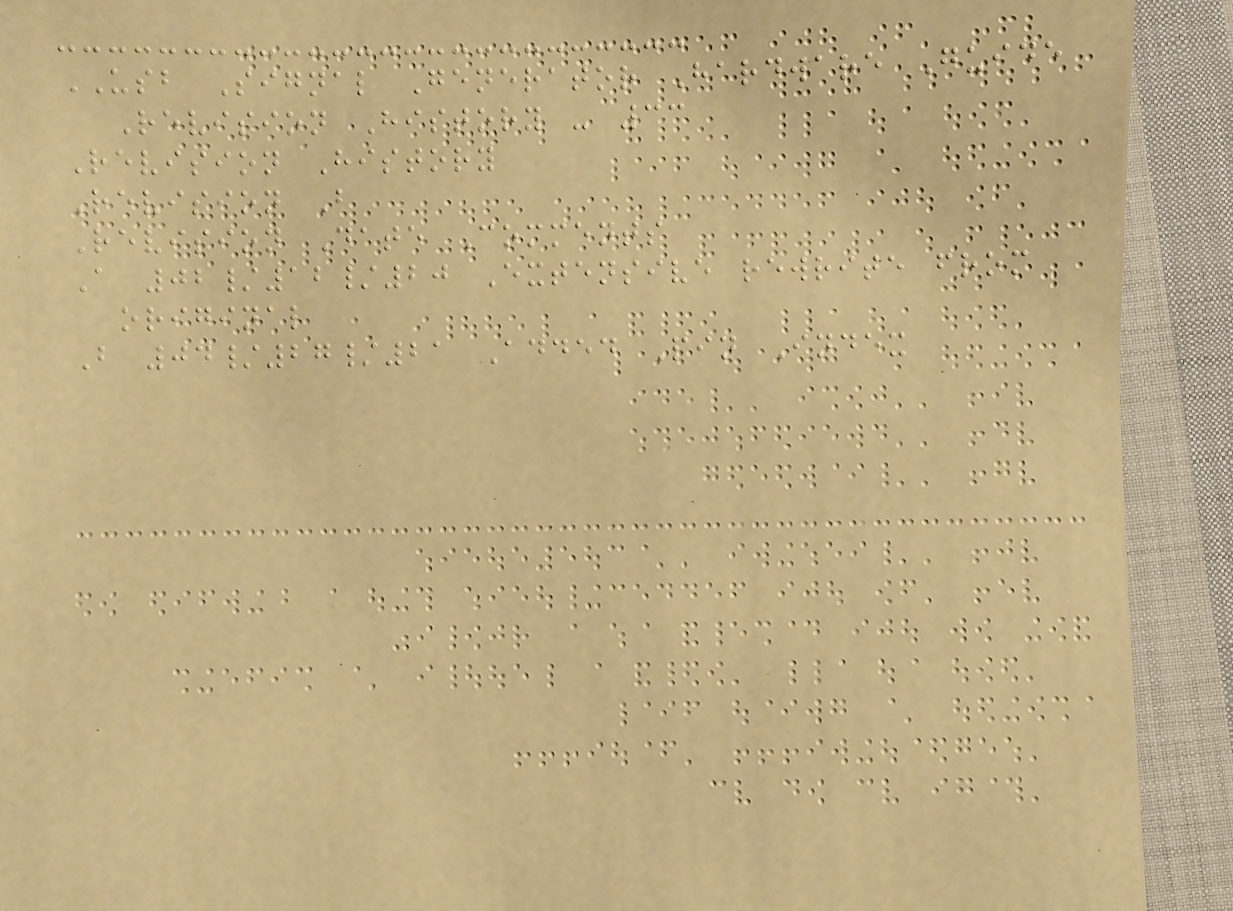USB Signal Generator Hardware Guide
Revision History - 33
Revision History
Revision B
Revision Date Comments
A 02/12/20 Extensive rewrite from
original
B 04/27/21 Added Pin Index
